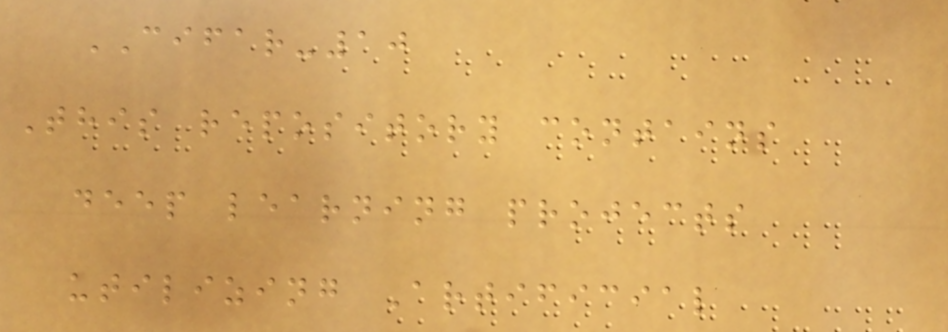CIFAR-10
This repository contains
deep learning projects
utilizing Artificial
